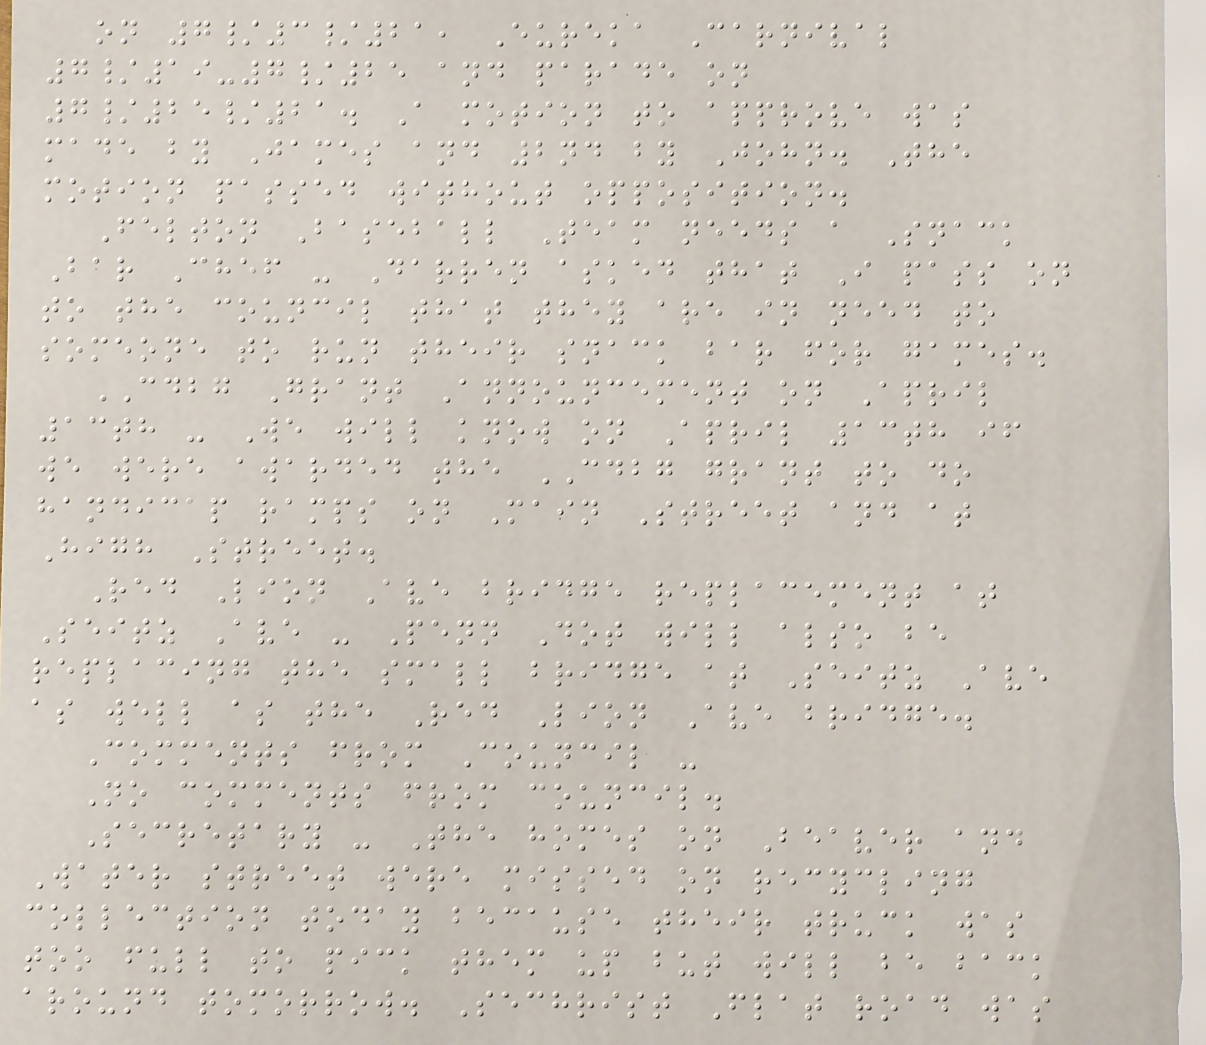on 7/3/21, Eureka Carnival
7/19-7/25 and parade on
7/25/21. A motion to approve was
made by James and 2nd by John. The
motion passed without opposition.
Felton Baseball Team needs a Snack
Bar Chef - Darren asked that I pass on
to the council that they are in need to
someone to run their snack bar for games.
CDBG Grant Announcement on April
13th - We will know on April 13th if
we were awarded the CDBG grant to do
handicap ramps on Main Street and at
High Street.
Red Lion Ave bridge replacement at
Seitz Ave - Penn Dot will also be
replacing the small bridge at Seitz Ave
as well as the Red Lion Ave bridge.
Comments from Council -
No comments from council.
Secretary - The homes on Beaver and
Water street were missed on recycling
collection today because their truck was
too full to pick them up but will be back
around tomorrow. Sechrist Flat road was
